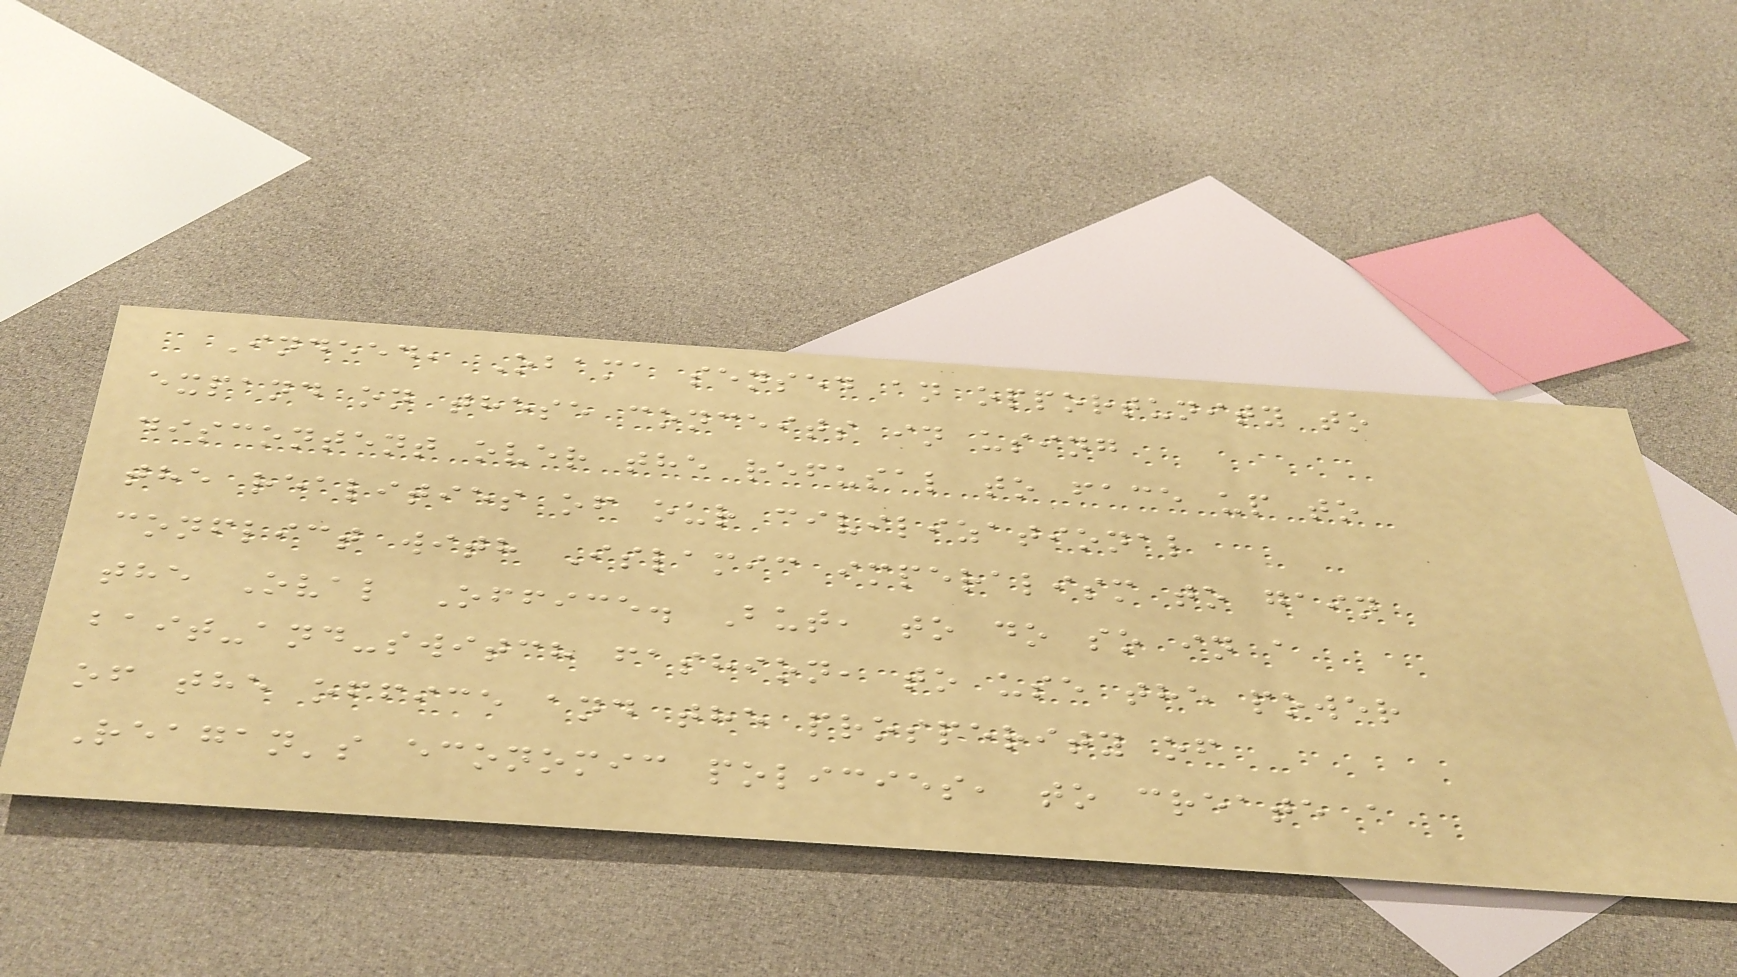Indeed, Obama sensed an opportunity to
expand on these conceits in using
discontent over the refusal to face up to
the realities of our civilizational
conflict with Islamic imperalism to gain
the Oval Office. But, to do so in a
bait-and-switch fashion, to use the power
of the office and the prosperity of
Reagan's economic policies, to create a
